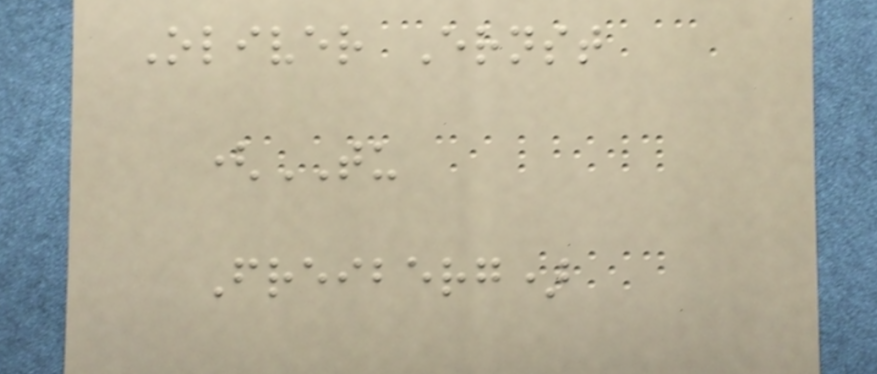Oliver Ernst
(TU
Freiberg)
